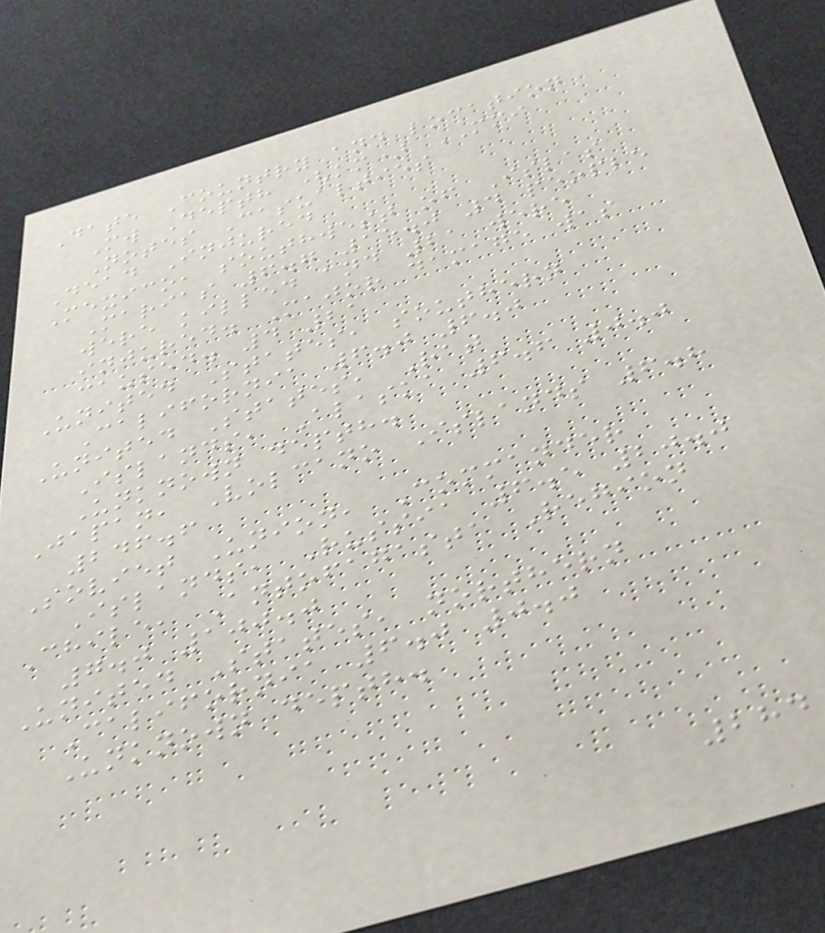Date Country and location
Mw Depth (km) MMI
Notes Casualties
Dead Injured
Mexico, southwest of Islas
Marias 6.7 15.0 4 people
were killed and 21 were
injured. Major damage was
caused. 4 21
United States, southern
California 6.0 6.0
United States, Rat
Islands, Alaska 6.6 0.0
Unknown depth.
Japan, Volcano Islands 6.8
246.6
Soviet Union, Commander
Islands, Russia 6.5 20.0
Chile, Antofagasta Region
7.0 100.0
United States, northern
California 6.0 0.0
Unknown depth.
284
